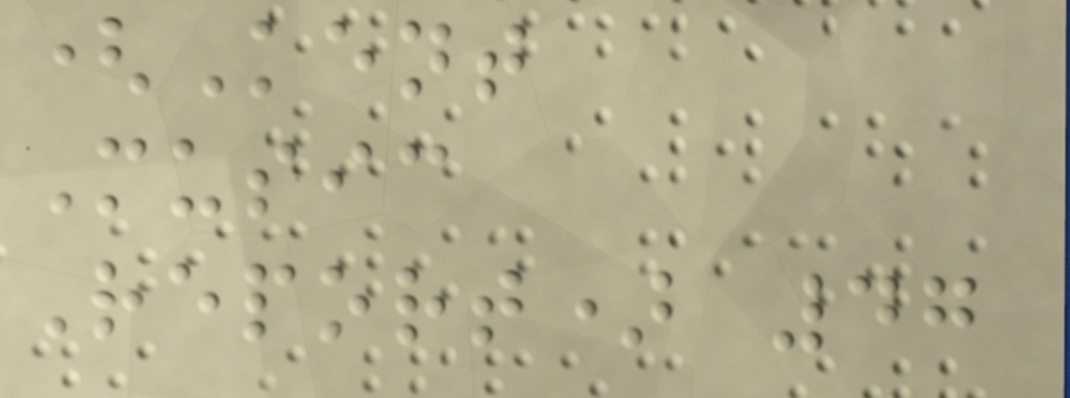(Kent
Music
Report) 47
